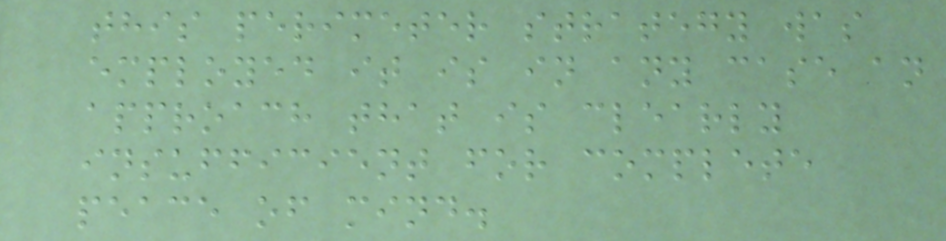this perimeter strategy was
employed it is in any case an
approach that is clearly
insufficient for complete
peace of mind.
